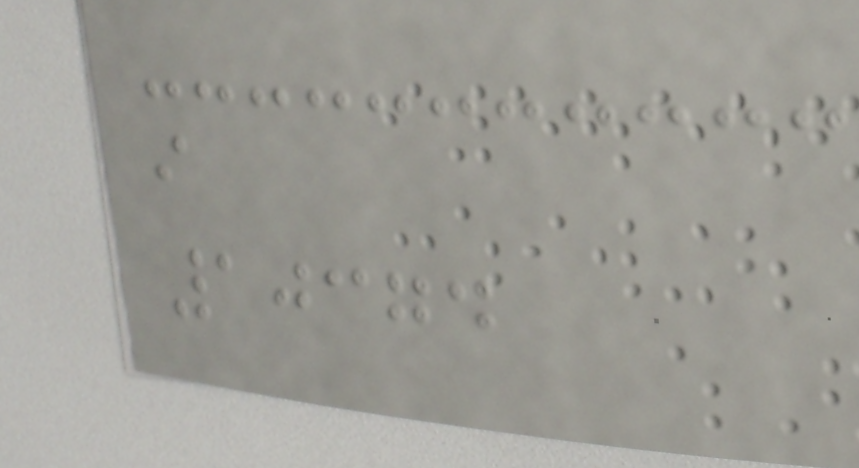i
10374
